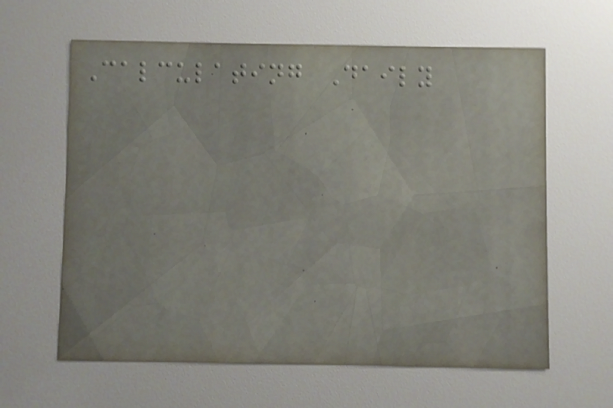Calculating Daily
